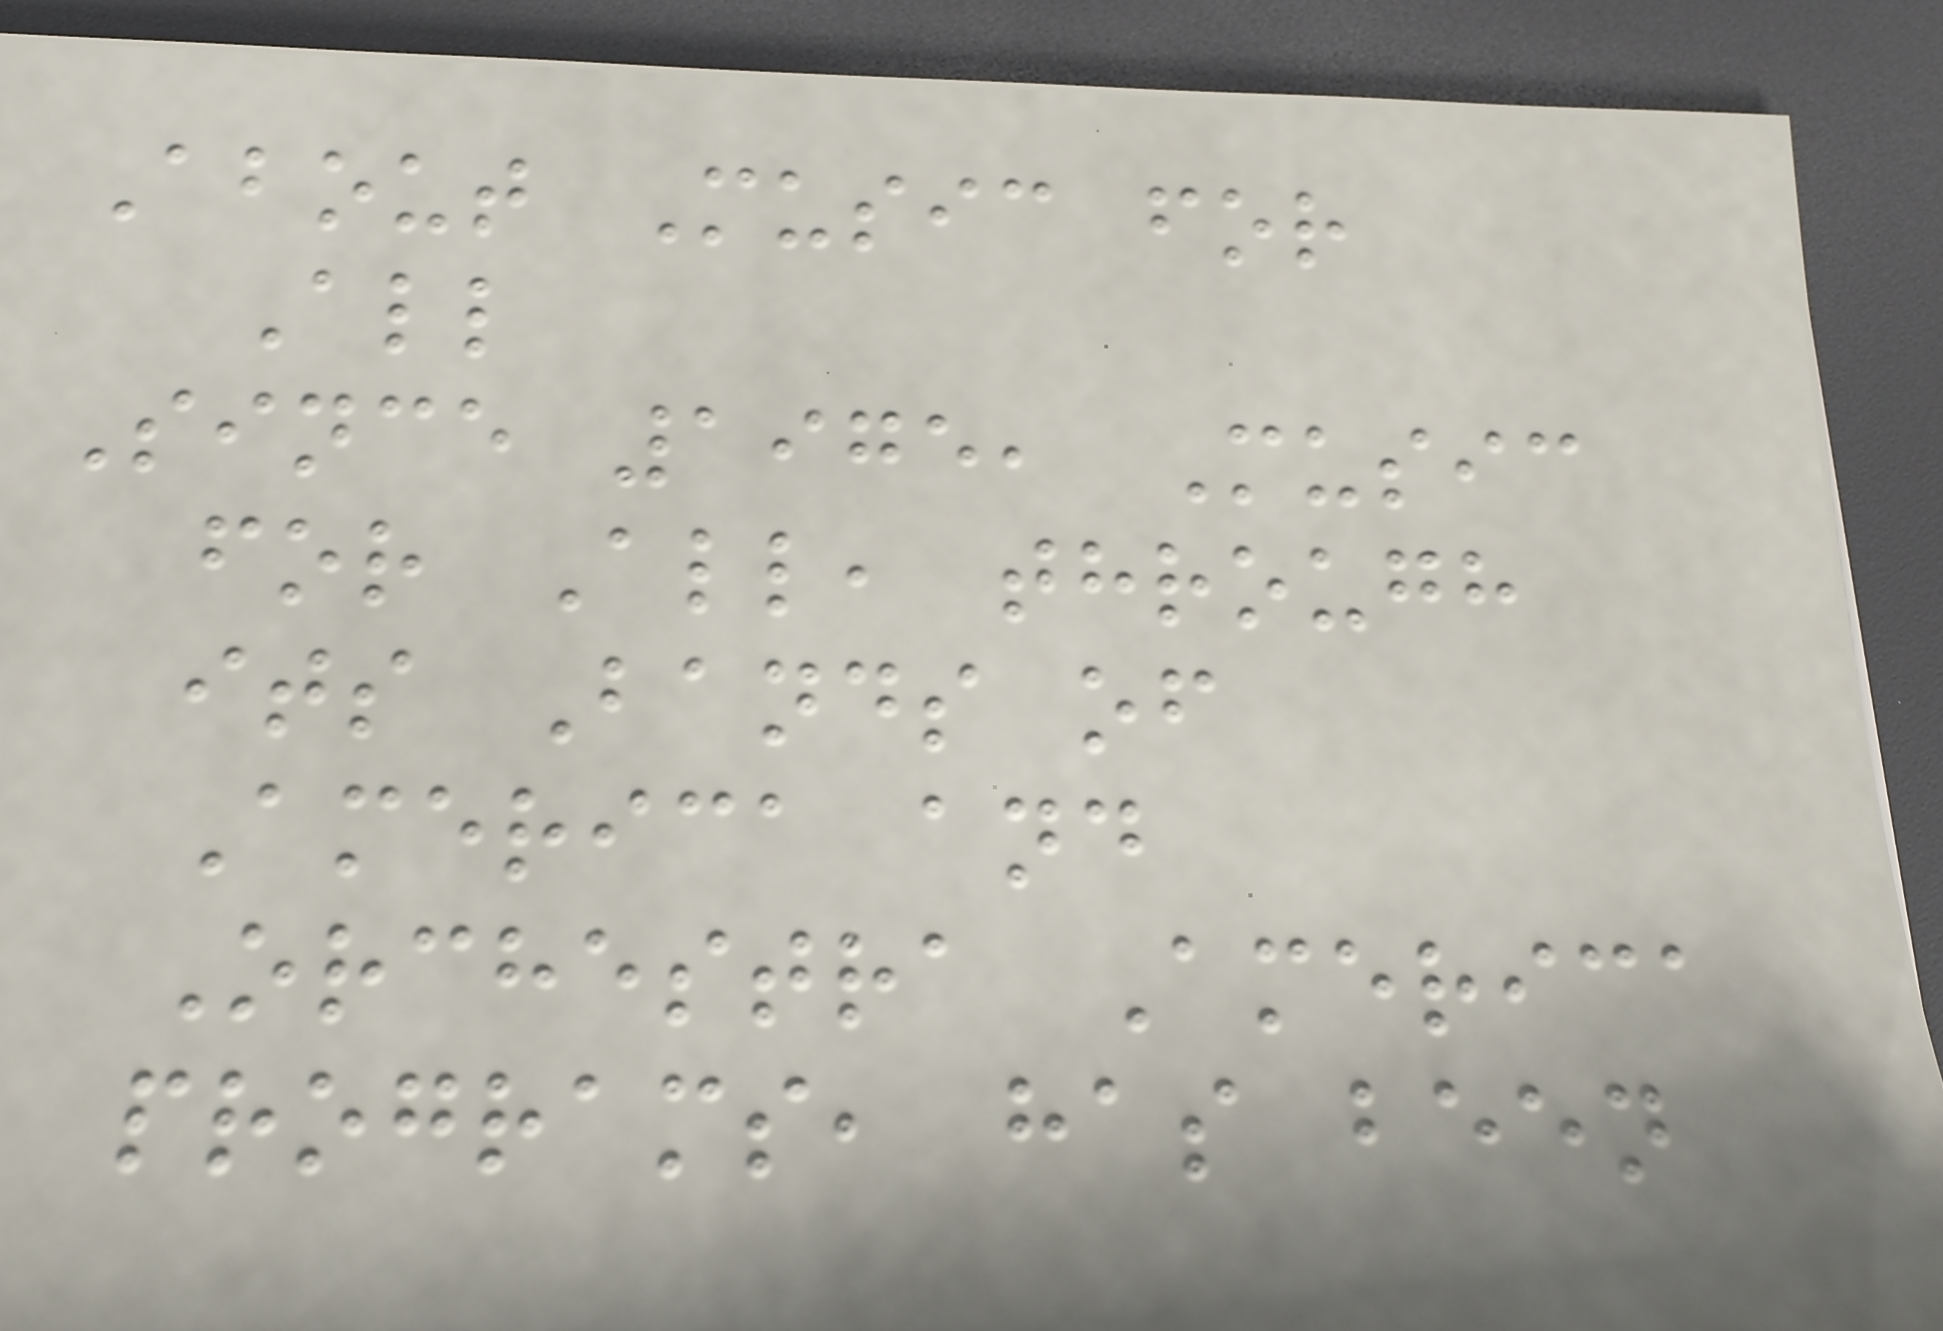About Music for
All
Since 1975, Music
for All, through
its Bands of
America and
Orchestra America
programs, has been
